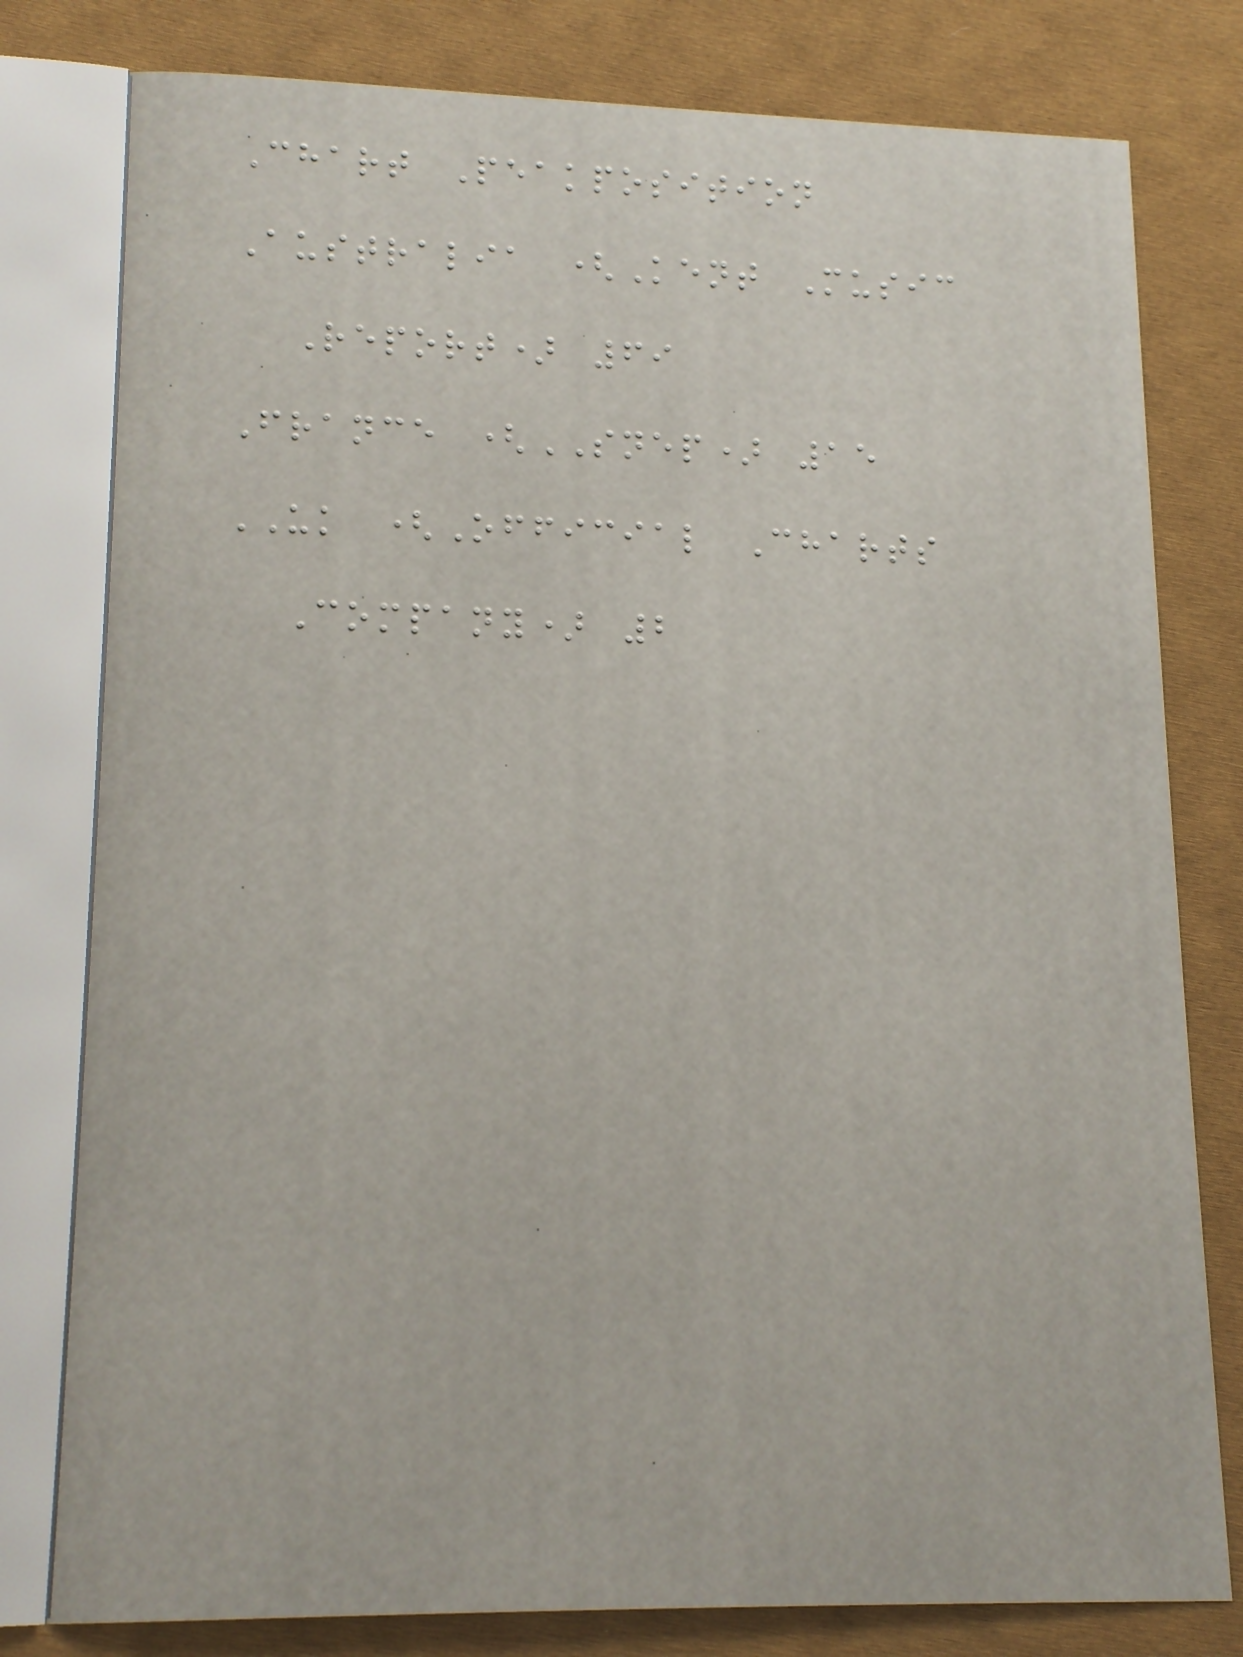Chart Peakposition
Australia (Kent Music
Report) 69
France (SNEP) 15
UK (Official Charts
Company) 2
